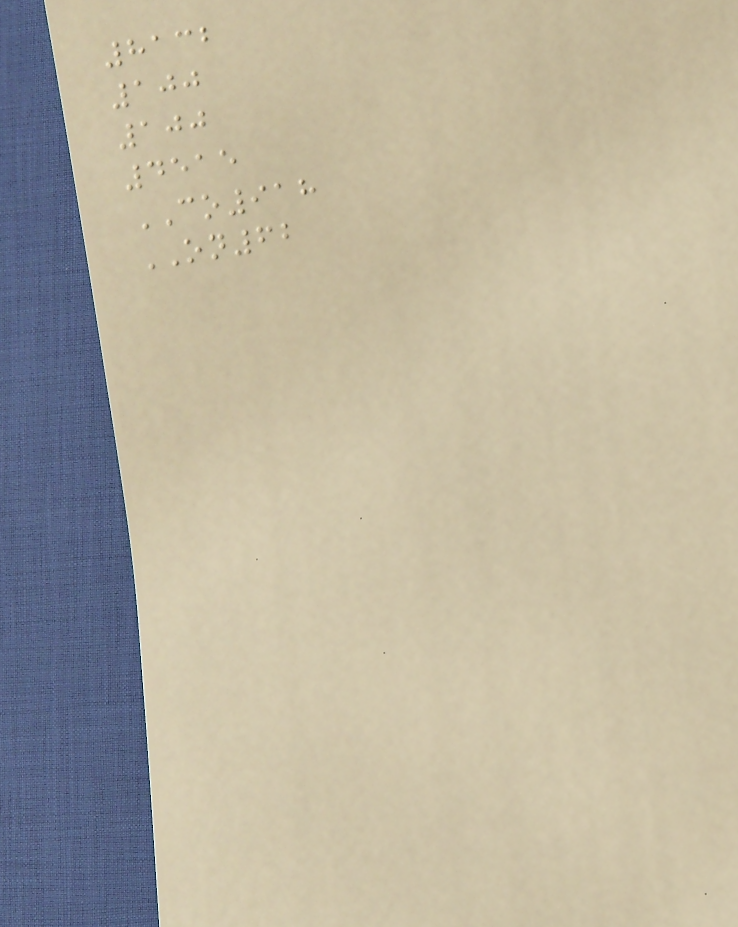8132
100
100
4515
CO918
ON62
